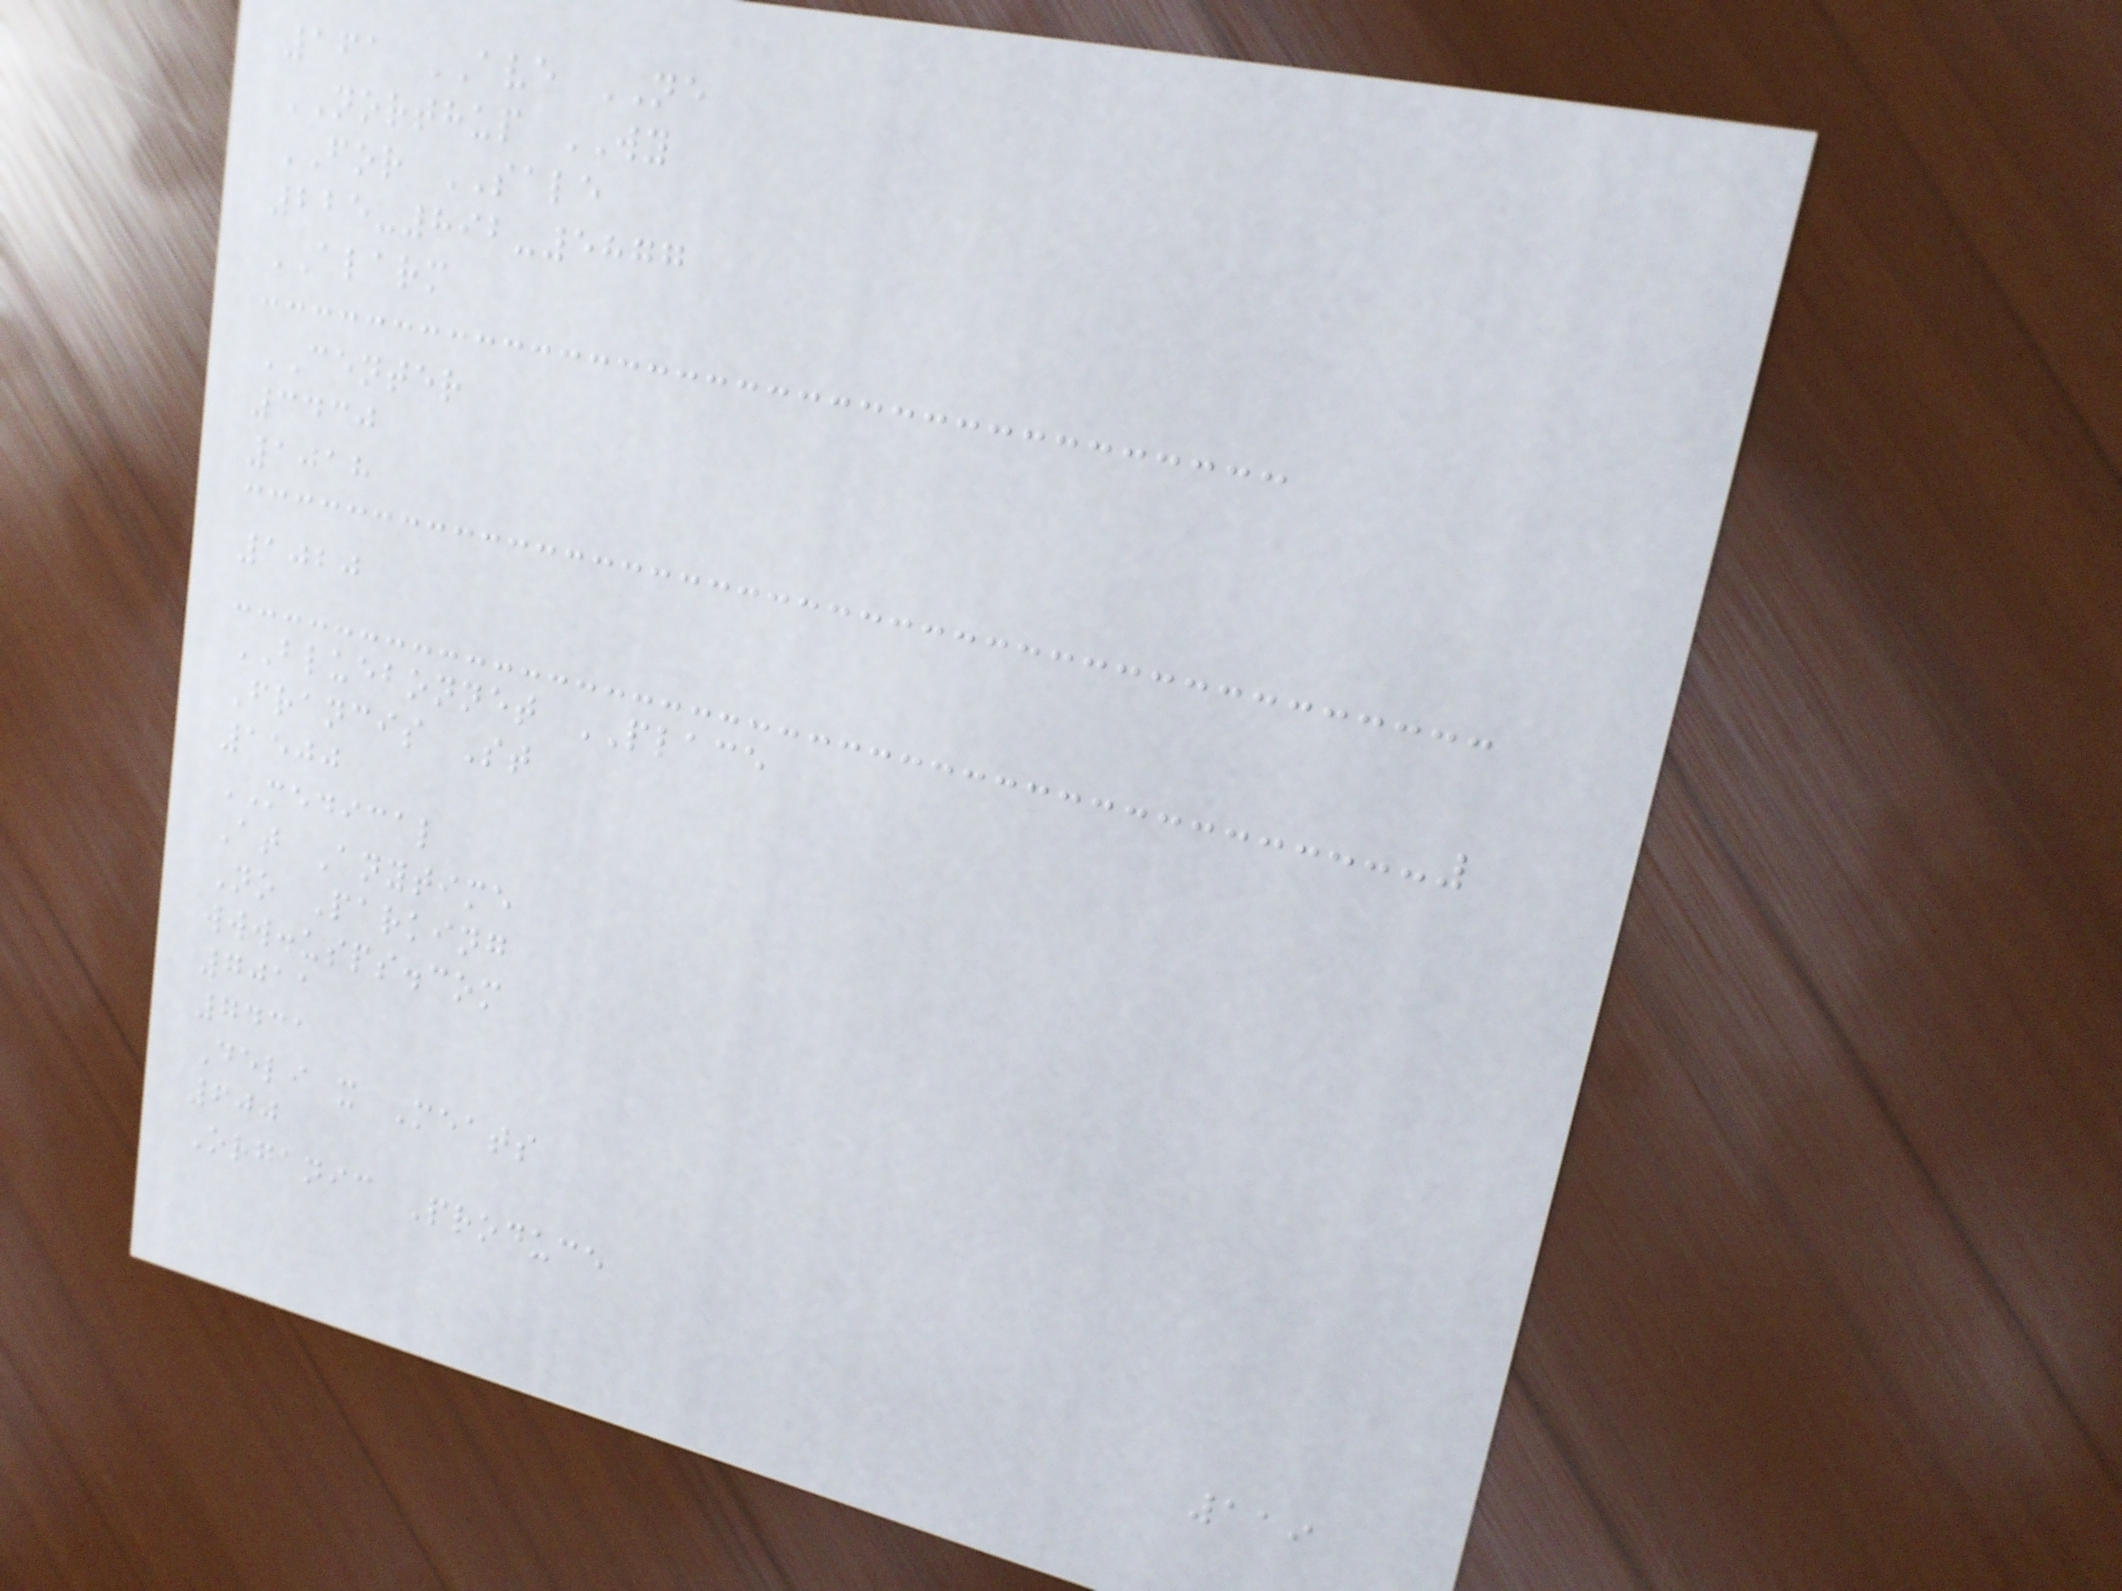161 AVE NE
NORTHUP WY
FOR SALE
225-892-5877
ALARM
CENTER
3430
1018
1020
BLUEBONNET PLACE
Francis St
1500
MEDICAL
At Anytime
No Parking
www.usps.com
7011
7431
Deli x Meats
600
Organic Produce
119
